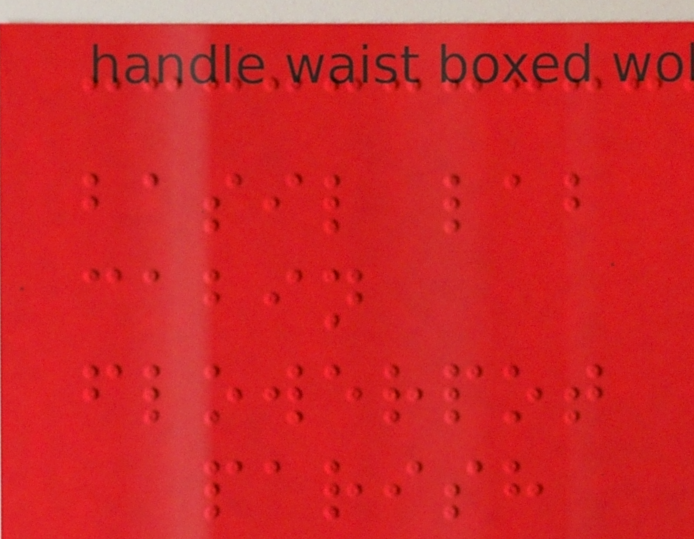basil lab
cabin
flowerpot
parish
